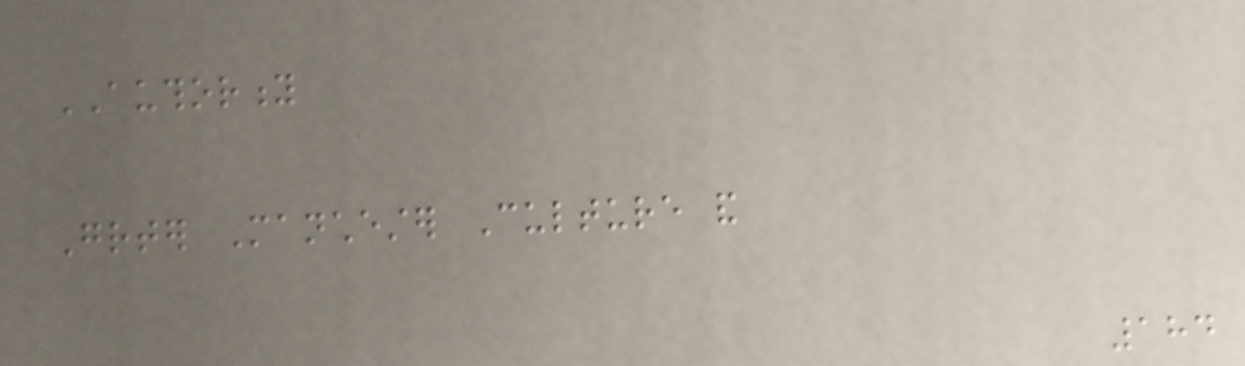AUTHORITY
Greater Manchester Culture and
184
